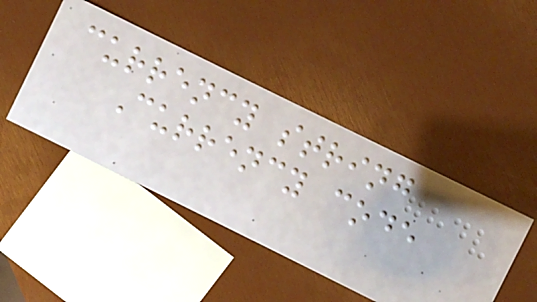currency string
Currency code
